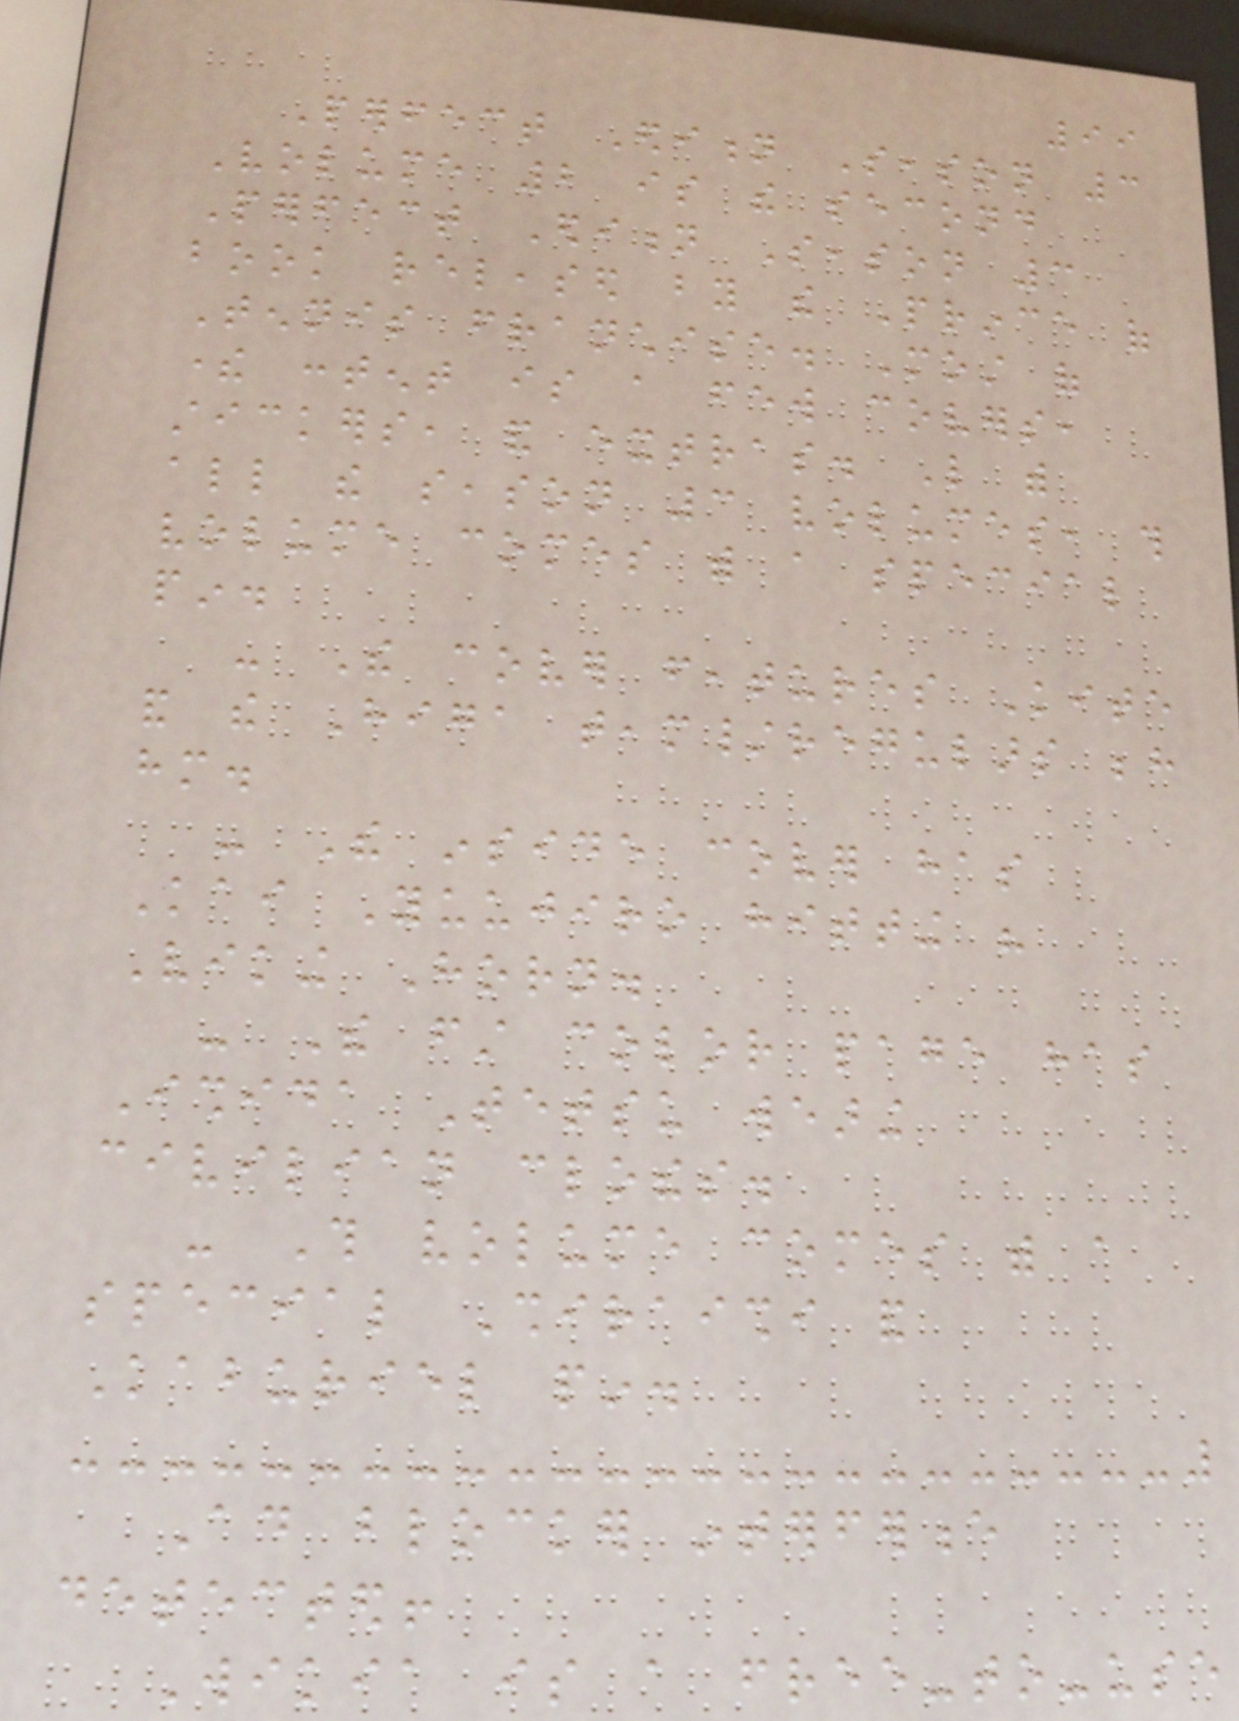99
Perfect Edition Season 3
Volume 2 is the second
Perfect Edition Season 3
book released by the Prince of
Tennis franchise. Most of
there content is a few covers,
stickers, and extras. Like with
all the season 3 volumes, this
volume comes with a special
pin.
- The cover features Kite
and the Higa team/regulars behind
him.
- The inside cover has
Kai Yuujiro hitting his
Viking Horn.
- The first color page has
Ishida Tetsu wearing
civilian clothes.
- This volume comes with a
special Shiraishi and
Kaburiel pin.
Ad blocker interference
detected!
Wikia is a free-to-use
